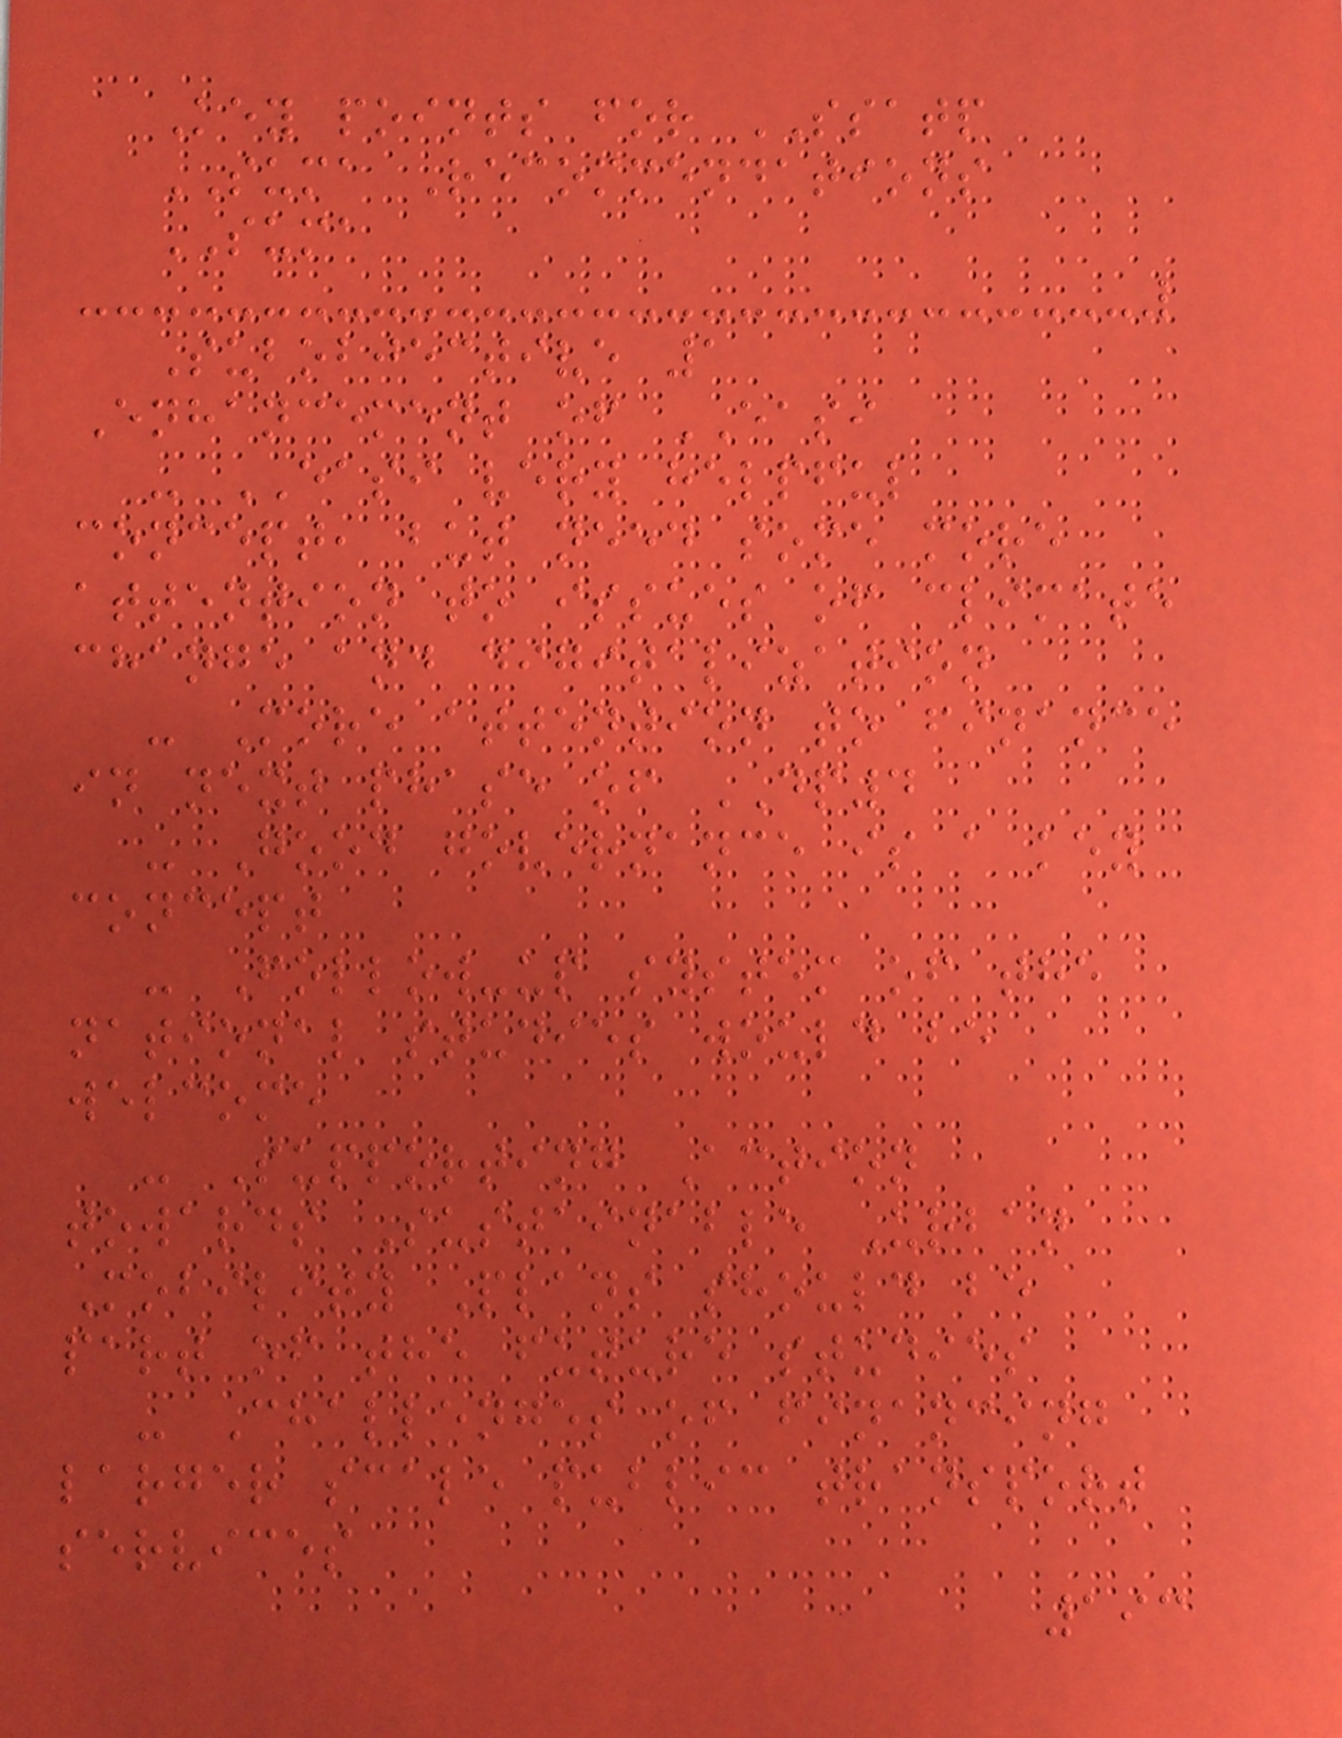Key points for SSATP
SUMA Recommendations
SUMA
Subobjective 1
Enhancement of EASI
- EASI very helpful
concept, but need some more
attention to issues of climate
change and digitalization
- More attention to finance
in next phase of DP4
- Good governance is a key
concept
- Follow-up system of the
national studies would be
welcome
- Supporting Action
towards Sustainable Urban
Mobility Plans should be
part of the future studies
- Challenges of financing
larger scale public transport
services
193
